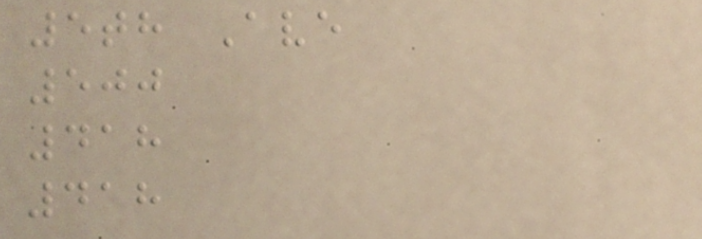5th Ave
500
418
418
